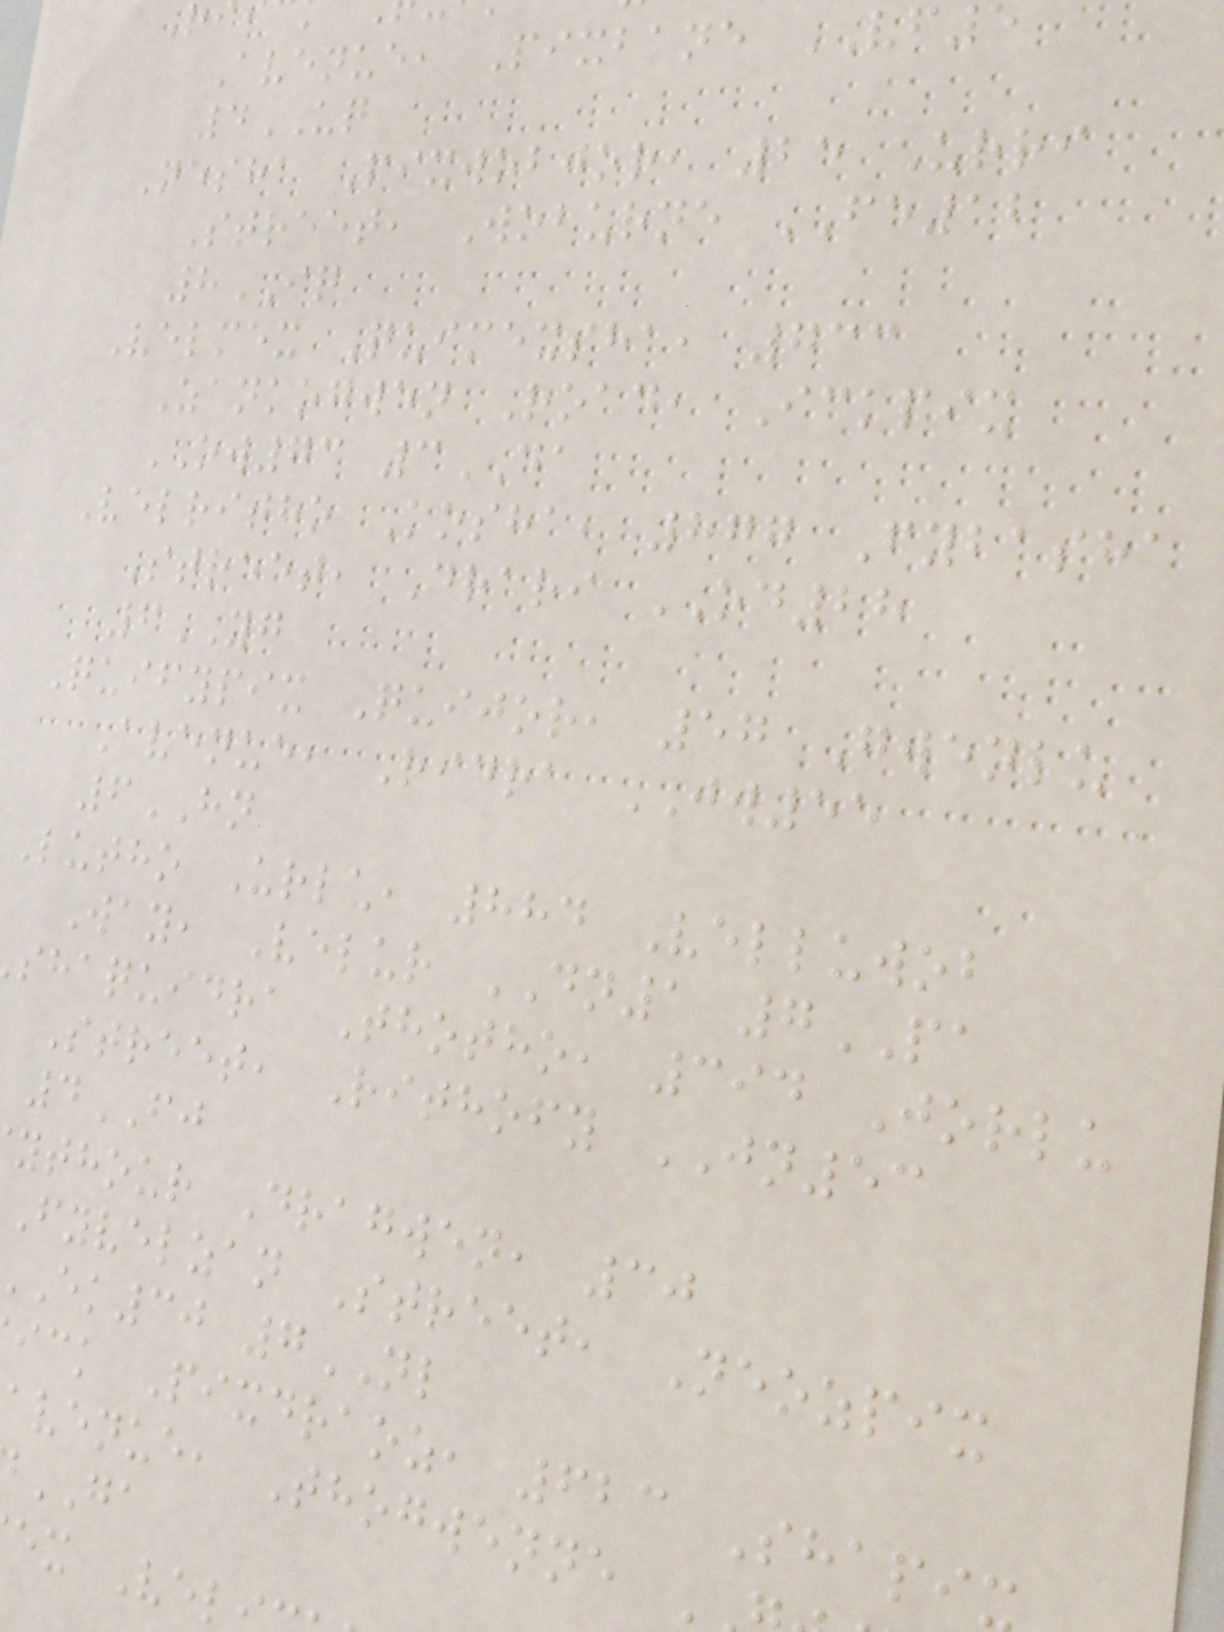Avenue, Pixbane VF
4UQ
Nesha Pixwobjor, 25 Urri
Street, Woburne FE12
8IQ
Velmex Quimexsha, 733
Zankogwen Road, Ickpix
OW73 3DA
Velritho Kosha, 877 Fybasha
Street, Drari OD28
6YG
Quifypix Quijor, 57 Gwenlu
Avenue, Ridra JW55
6HN
Lutho Urlu, 884 Velluwob
Way, Velur DN1 7PA
shaquidra Thotho, 394 Jorlu
Street, Rithofy JN53
4FJ
ythour Dragwen, 30
Fyvelzan Street, Neozpix
ek30 7NL
ick Pixdraoz, 623 Shapi
avenue, Thogwenne
GA
ex Vel
